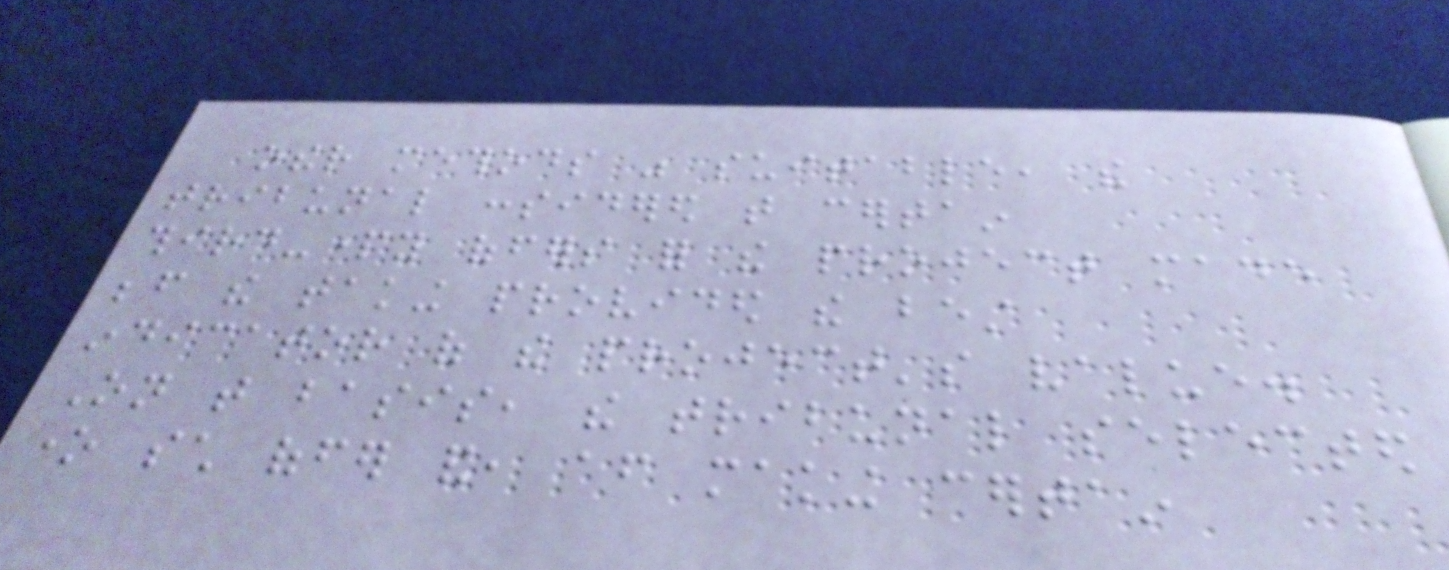other methods was suitable, the
tribunal considered that certain
third-party offers for the project made
before the taking provided the best
indicator of the project's value.
On that basis, the tribunal selected
one such offer and, after making certain
